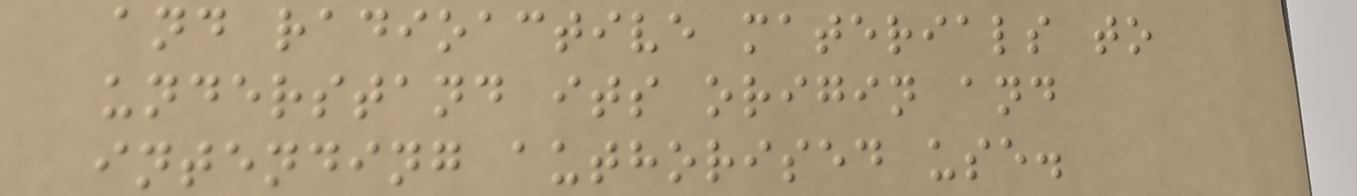and radioactive materials to
understand its origin and
intending authorised use.
